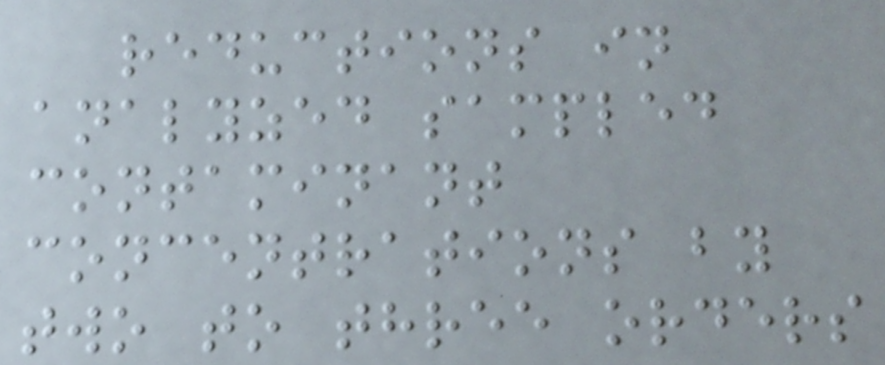reductions in
analyzed sampled
contaminant
concentrations by
two to three orders
